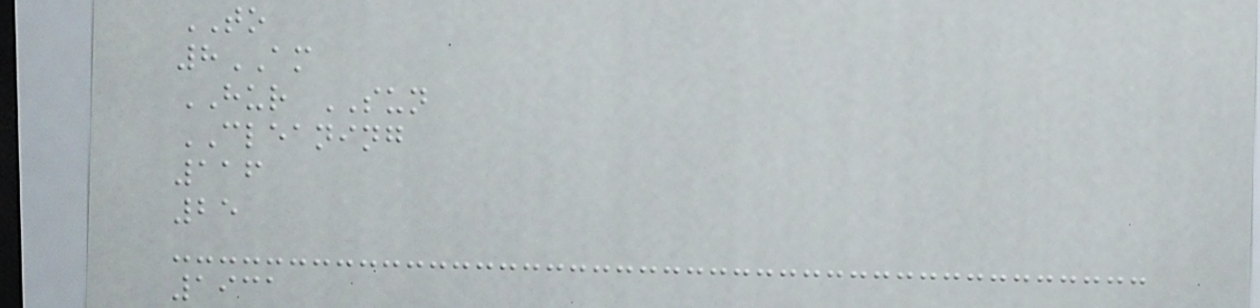TO
8AM
HUR SUN
CLEANING
116
25
1931
